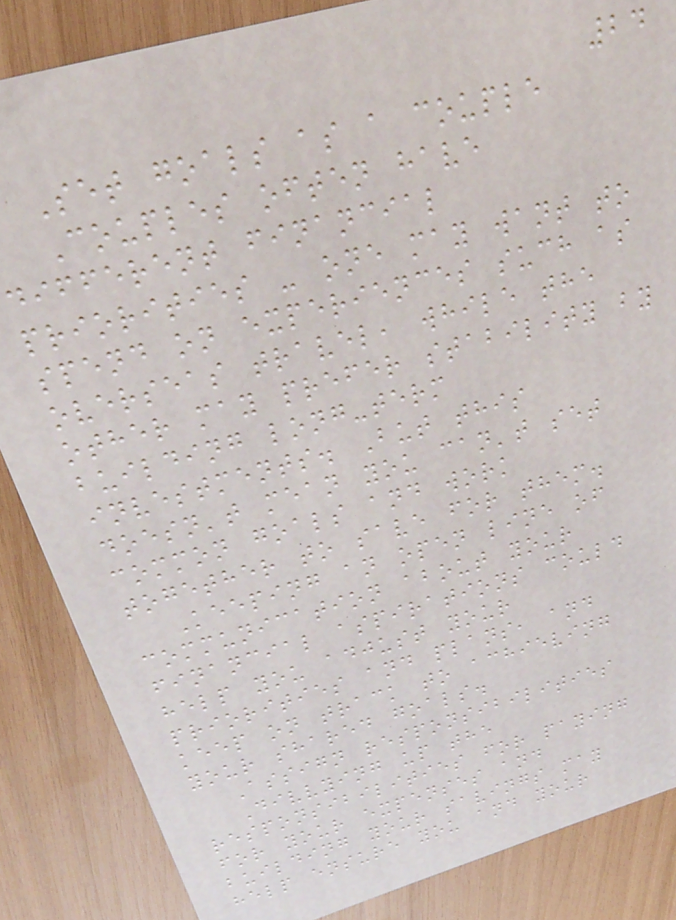24
Set goals as a couple
Couples often have
different financial
priorities - one may want to
spend on experiences such as
overseas travel, while the
other may prefer stability by
building long-term
investments. But this
doesn't mean you can't set
common goals and work
together to save for them.
Keeping an open line of
communication about your
financial aspirations could
help you adjust your
priorities and plans, and
keep on track to achieving
your shared goals.
Assign responsibilities
Divvying up the
responsibilities for paying
for your expenses and
building your savings may
help ensure you and your
